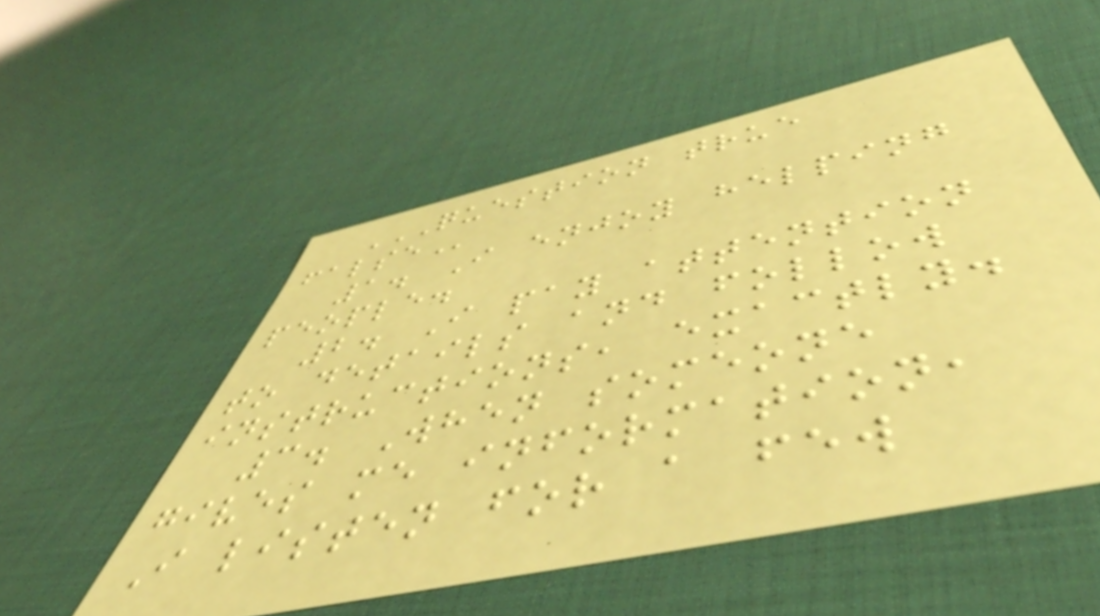QUESTION TRUE
FALSE
1. I enjoy helping
people.
2. I pay attention
to details and follow
instructions, exactly.
3. When someone
gives me information,
I listen for a few
